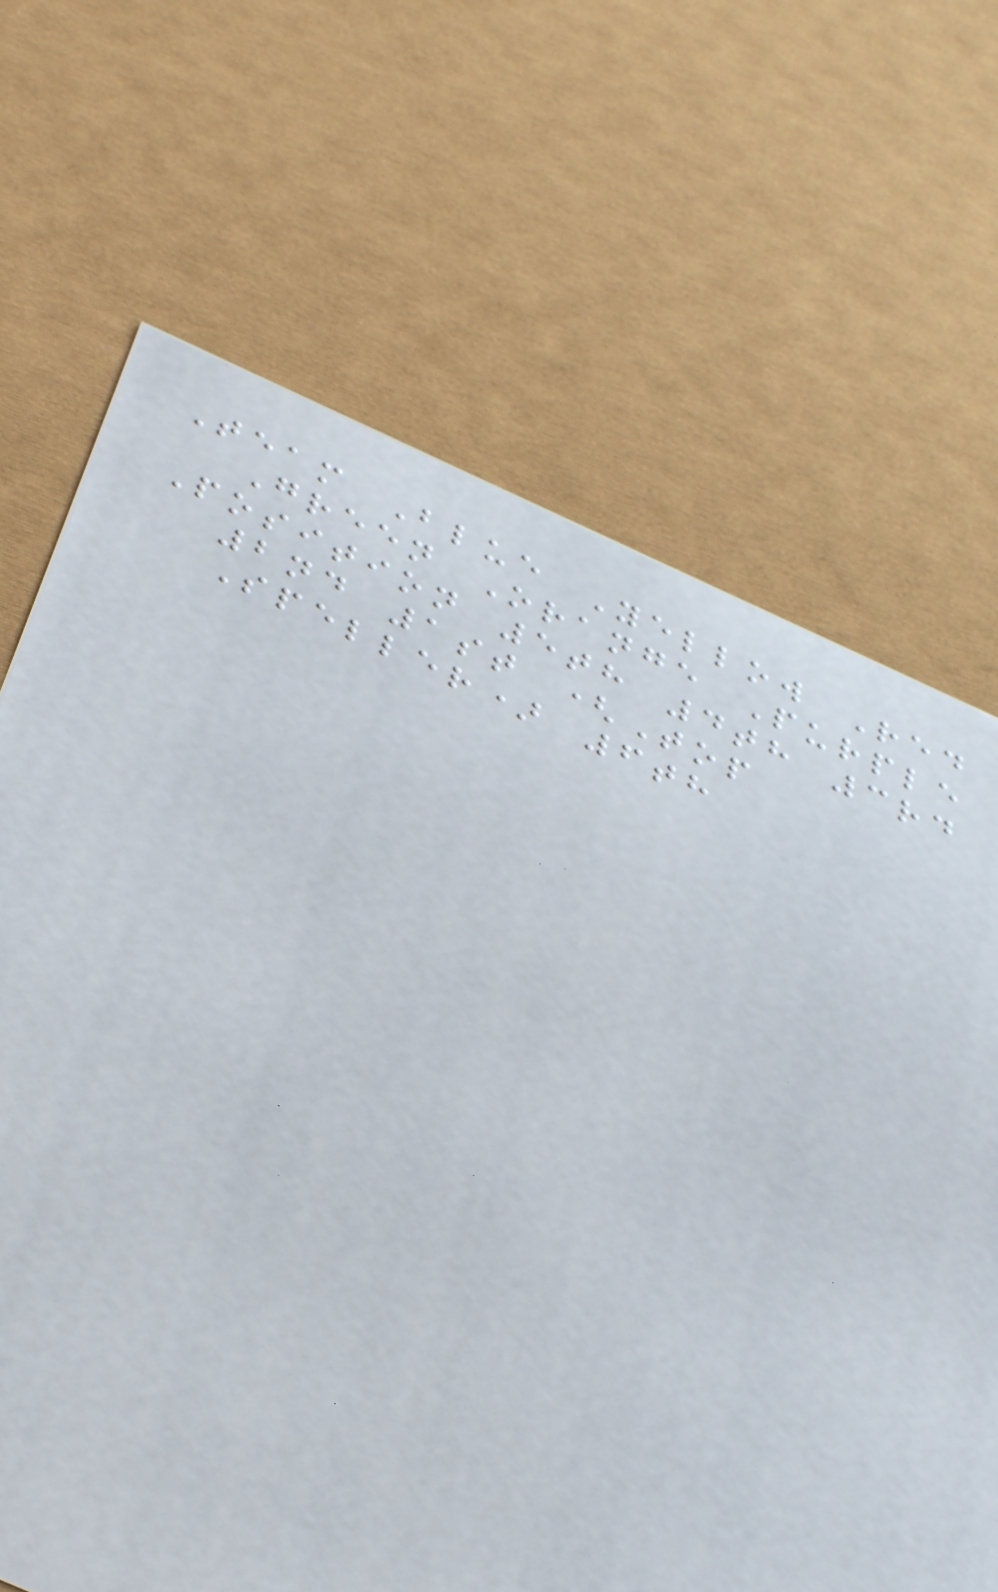Team Blue Yellow Red
Green Orange Purple
Position 5th 4th 3rd
2nd 1st (Top
Speller) 6th
